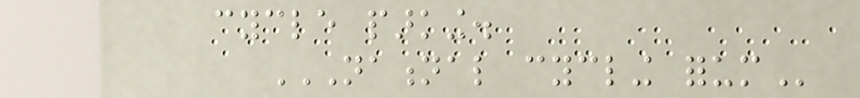cycle parking.
NATIONAL CYCLING FORUM
